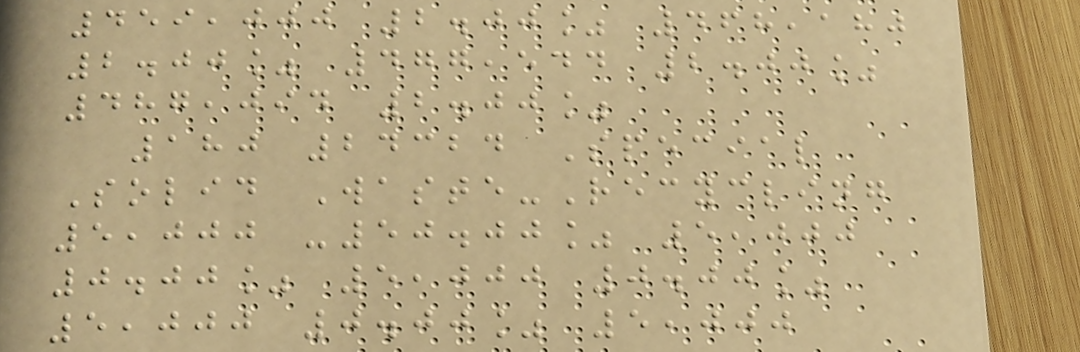459,000 2.00% 468,180
2.00% 477,544 2.00%
487,094 2.00%
180 24324 Special
Solid Waste-Recycling
5,000 -50.00% 5,000
0.00% 5,000 0.00%
5,000 0.00% 5,000
